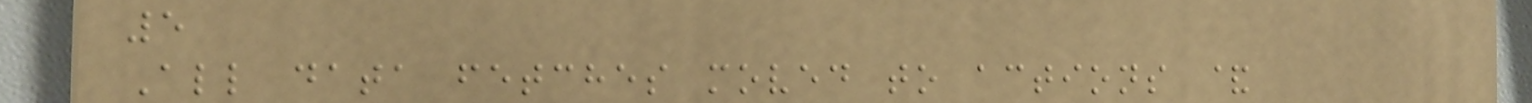5
All data fetches moved to actions &
